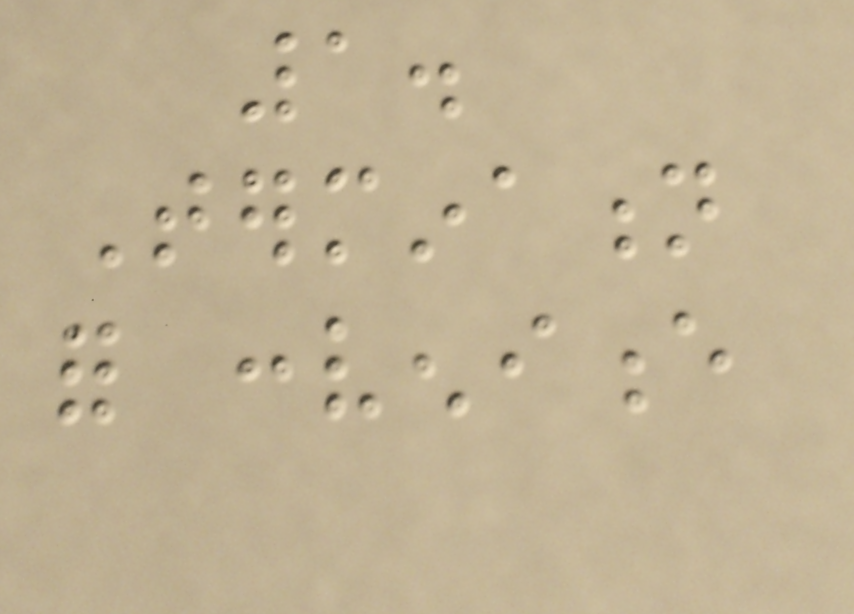1.
Termination
for convenience
